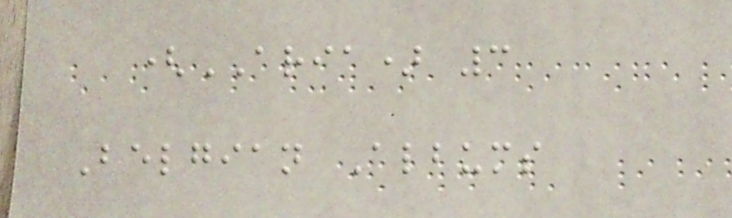(ARIA) 3
Belgian Albums
